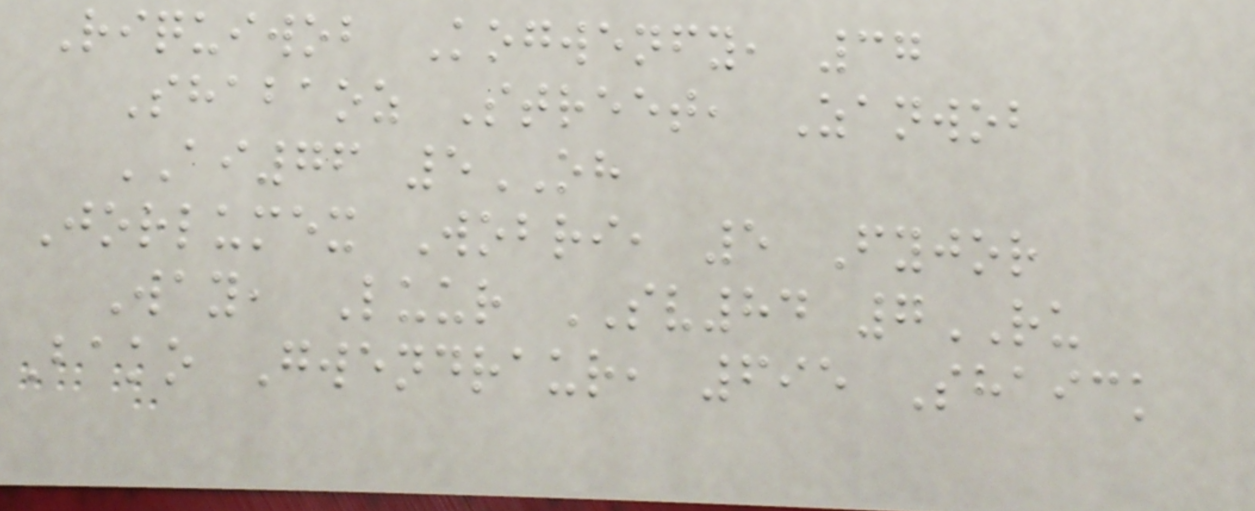Riquiwob Kogwenfy, 37
Shabaoz Street, Zanwob
AI76 5OH
Jorlumex Wobri, 5 Fyjor
Way, Luur SV84 7RU
Bako Gwendraur, 695 Shaick
